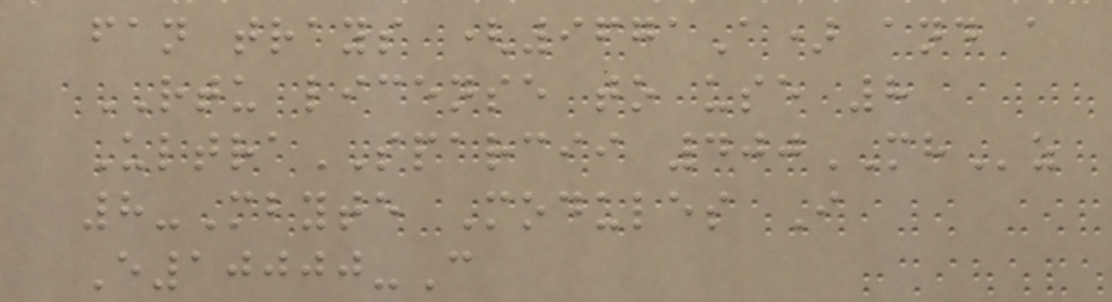fan trays (9671A) and a
RTU license to use 8
UltraSPARCII 400MHz
8-Mbyte Modules I
E10000-C
